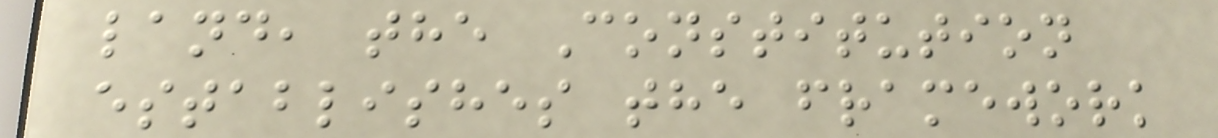land, the Constitution
establishes the framework
